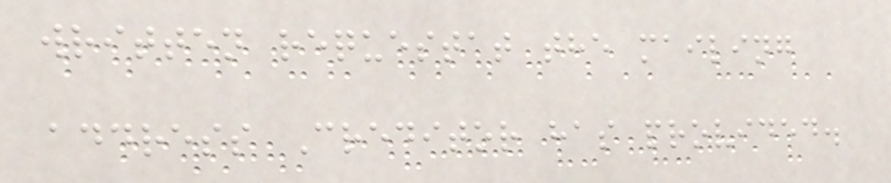written requestat the mailing
address Creditor has provided.
